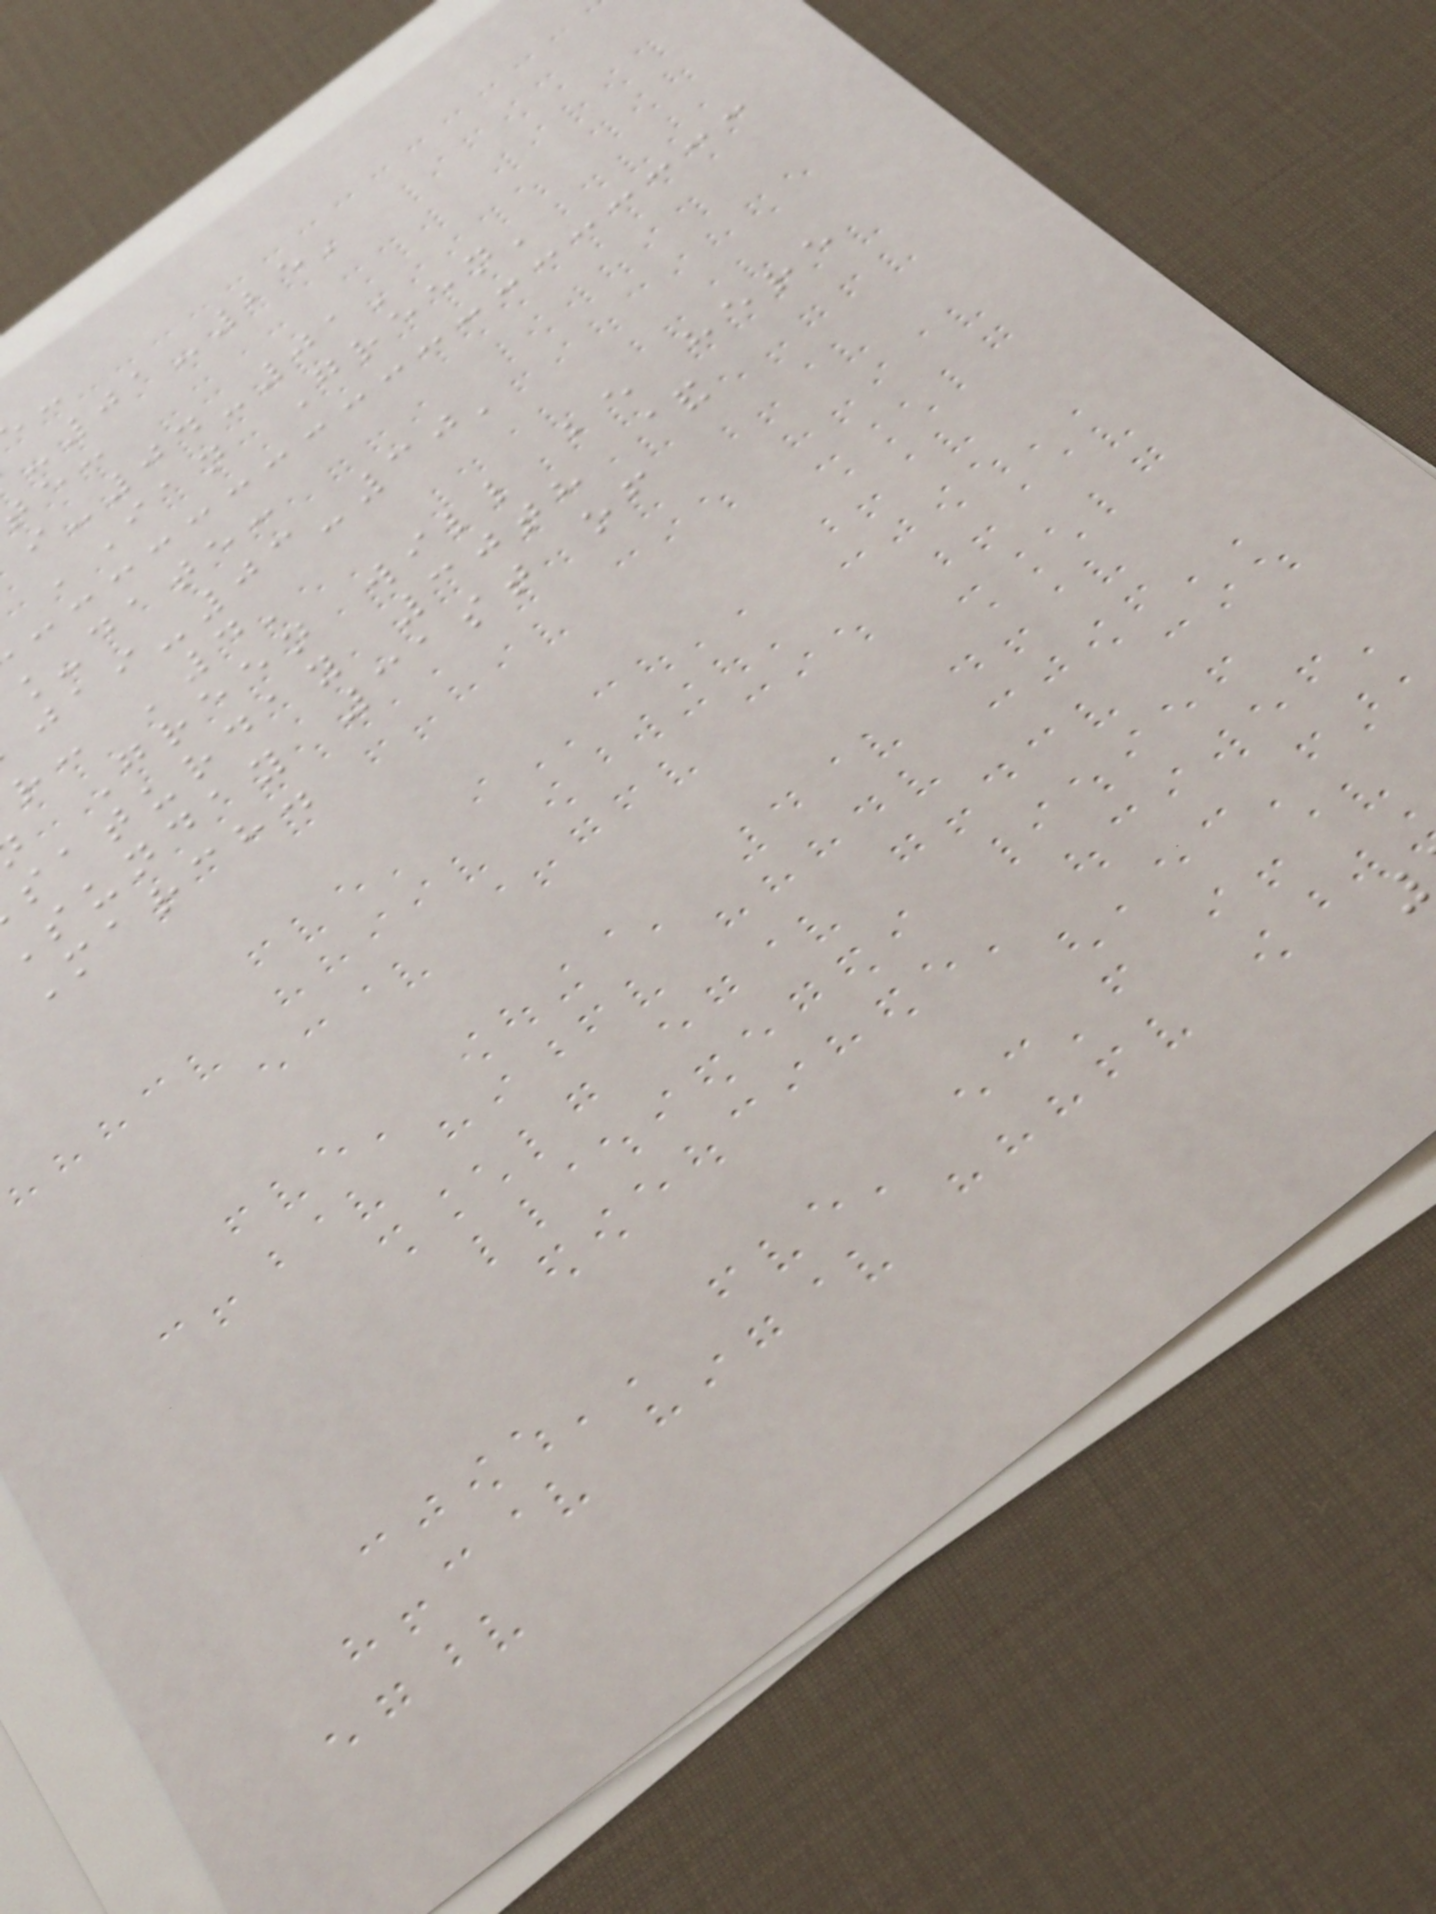-01-25'
-04-01'
'Ian Green'
_date:
-03-30'
r: '4'
Green will be here
saturday 30th &
sunday 31st of
March.
